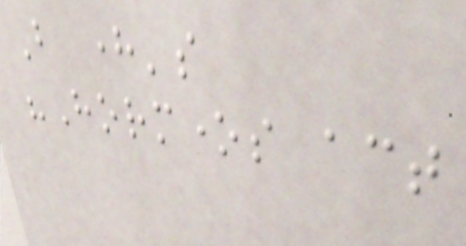But here's
"Hormones act
